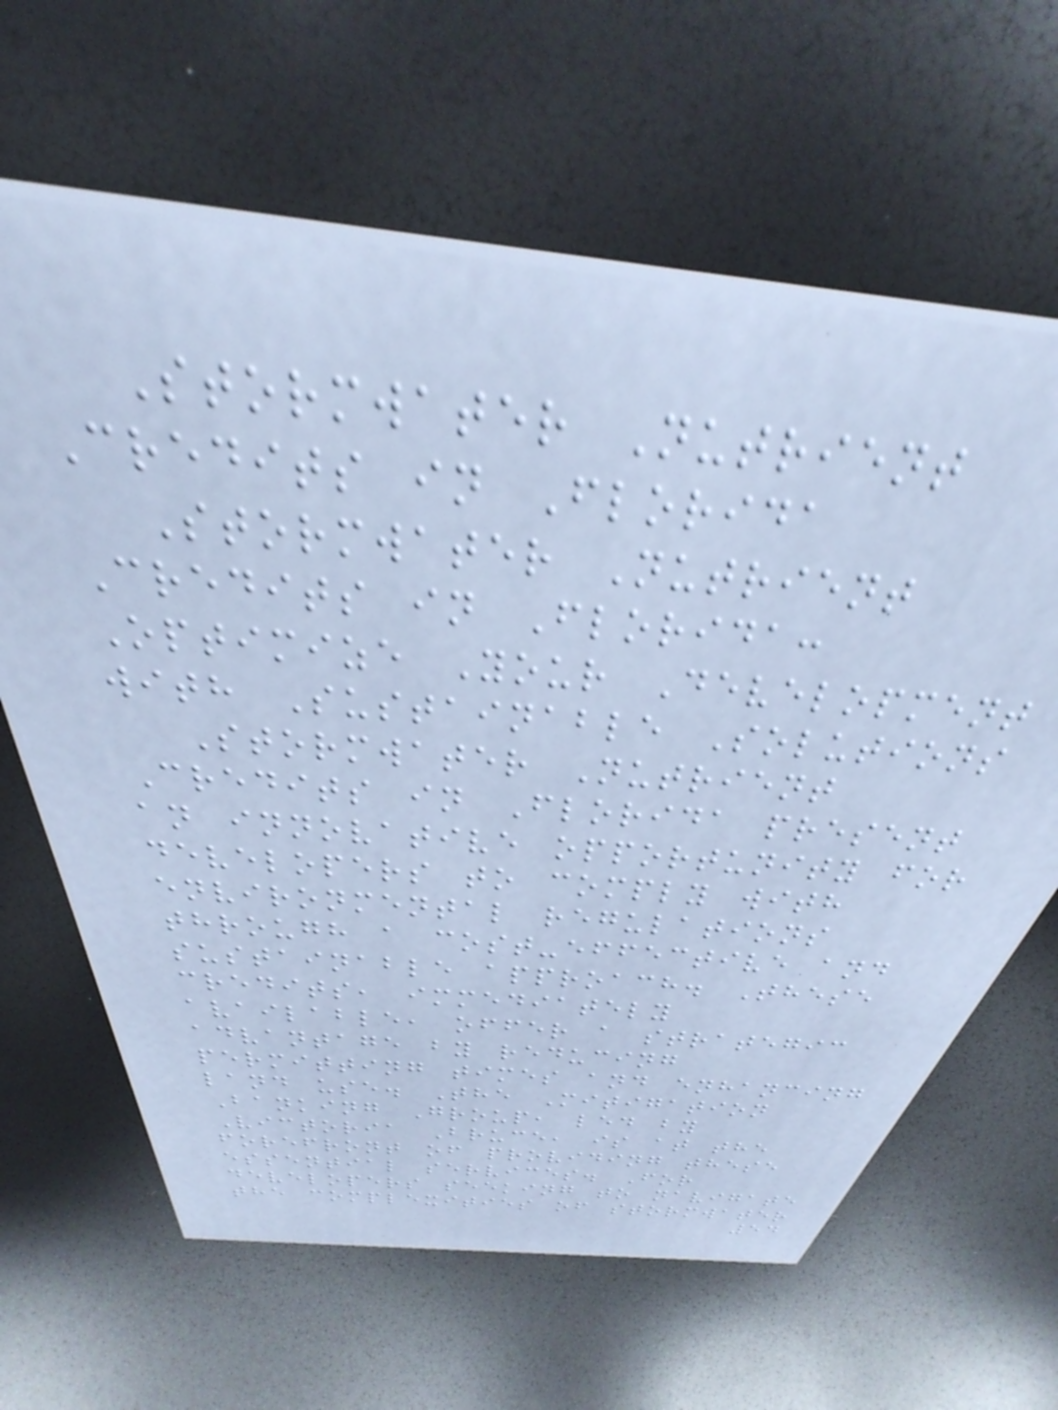Stormwater Nutrient
Credits in Florida
Stormwater Nutrient
Credits in Florida:
Optimize Your Development
with Sustainable Solutions
Stormwater Nutrient
Credits in Florida present
an innovative opportunity for
developers to comply with
environmental regulations
through a cost-effective and
sustainable approach. These
credits, immediately
available, offer a strategic
advantage by reducing
permitting times and enhancing
land use. The Mitigation
Banking Group, led by
Victoria Bruce, is at the
forefront of providing these
essential services. For
developers seeking to navigate
the complexities of stormwater
54
